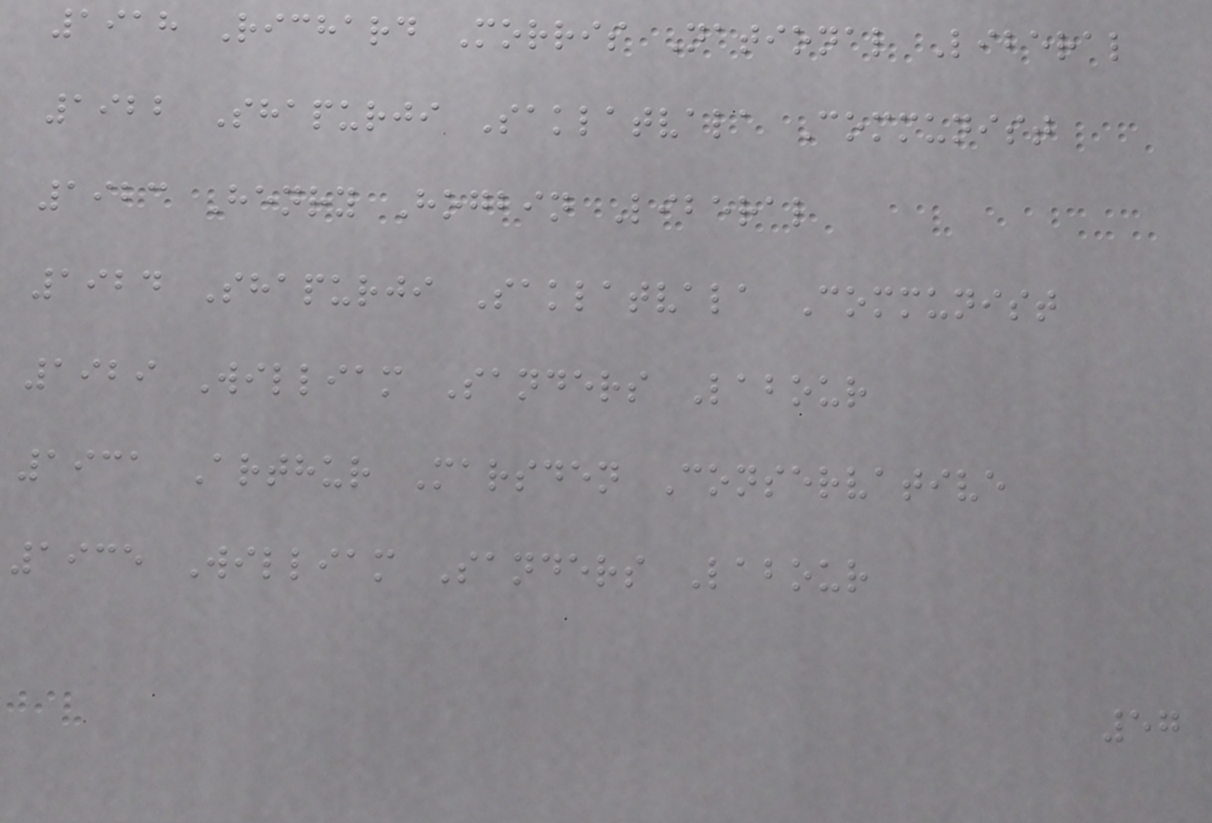1918 Richard Morris National Liberal
1922 Shapurji Saklatvala Communist
1923 Henry Hogbin Liberal
1924 Shapurji Saklatvala Communist
1929 William Sanders Labour
1931 Arthur Marsden Conservative
1935 William Sanders Labour
57
